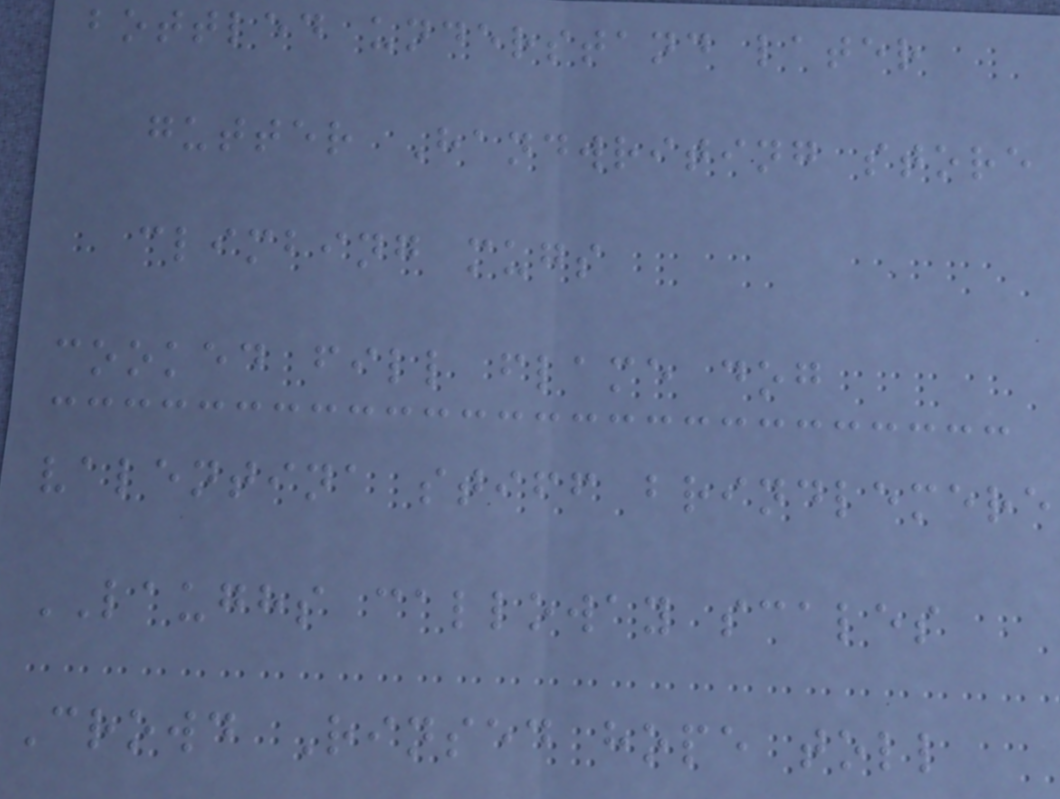bottled understand later
gutter Handwriting store
climbing mugs
cooked fill flame dog
valentina stiff brindlemere
LAUGHS calloway scales
Crowd Rinsed hope toll
